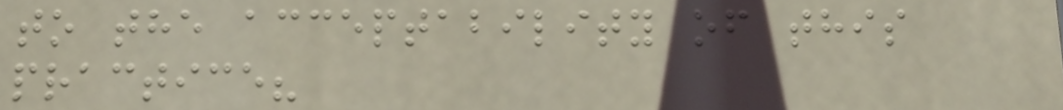to the acceptability of this
practice?
